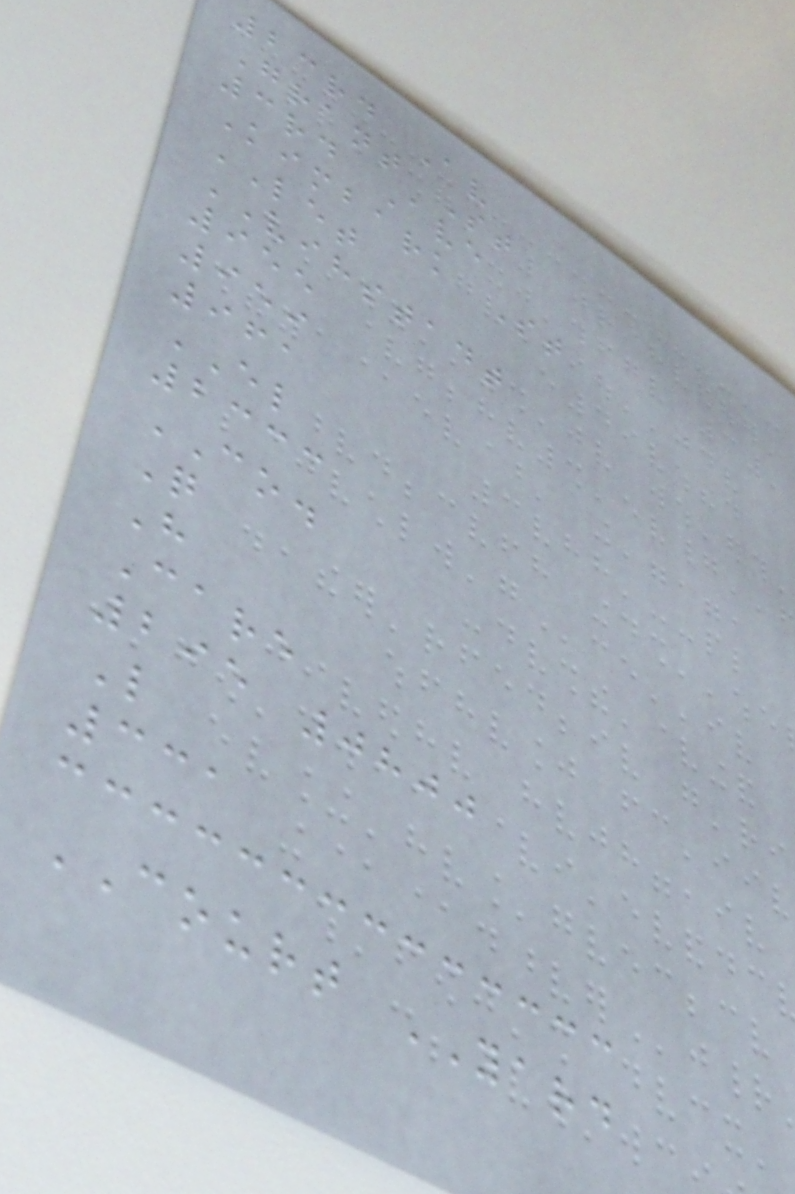23rd Av
Grant St
3rd Ave
Kimbark St
LET
VIHSTADT
955
959
961
EL
2333
CO.
Q
H
Care
295 0800
L
331
COURT YARD
